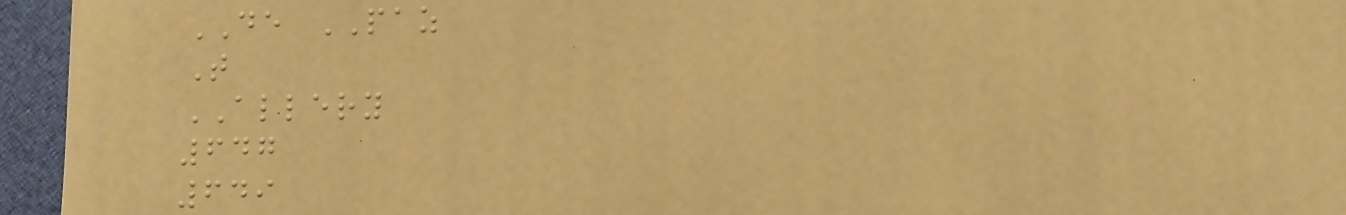DE PAZ
T
ALLERY
647
649
